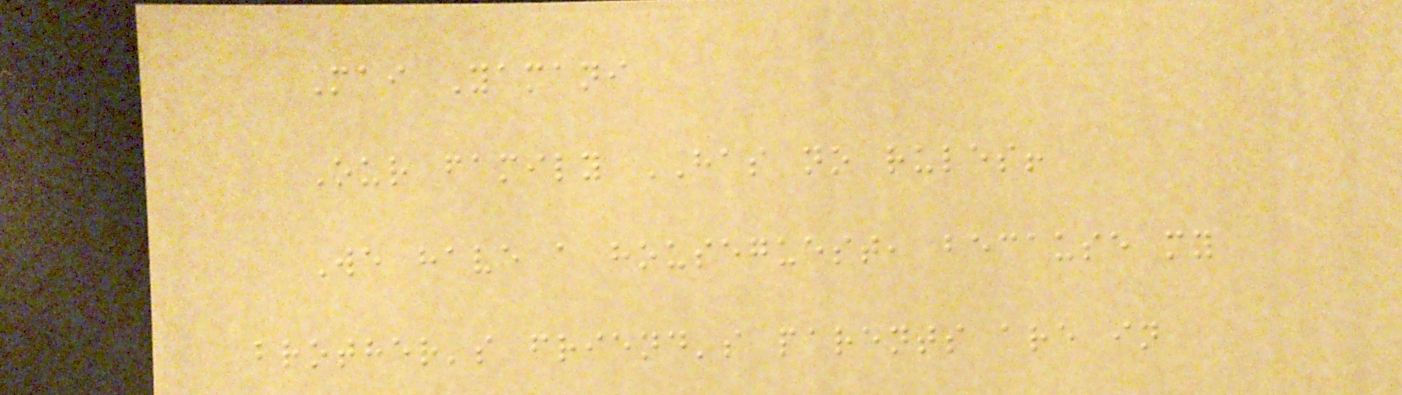Mai Yamani
Our family HAS no rules!
We have a houseguest, because my
brother's friend's parents are in
